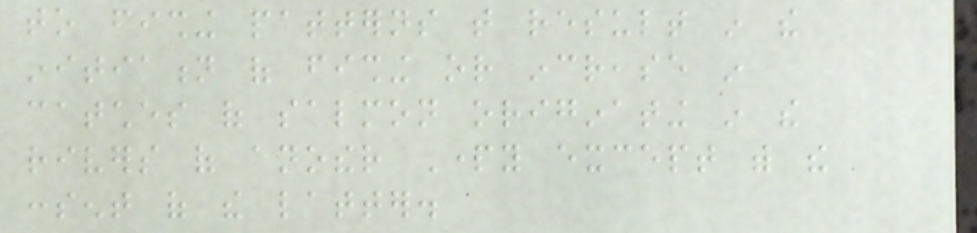to fishing patterns that result in the
initiation of fishing or increase in
catches of salmon originating in the
rivers of another Party except with the
consent of the latter.
